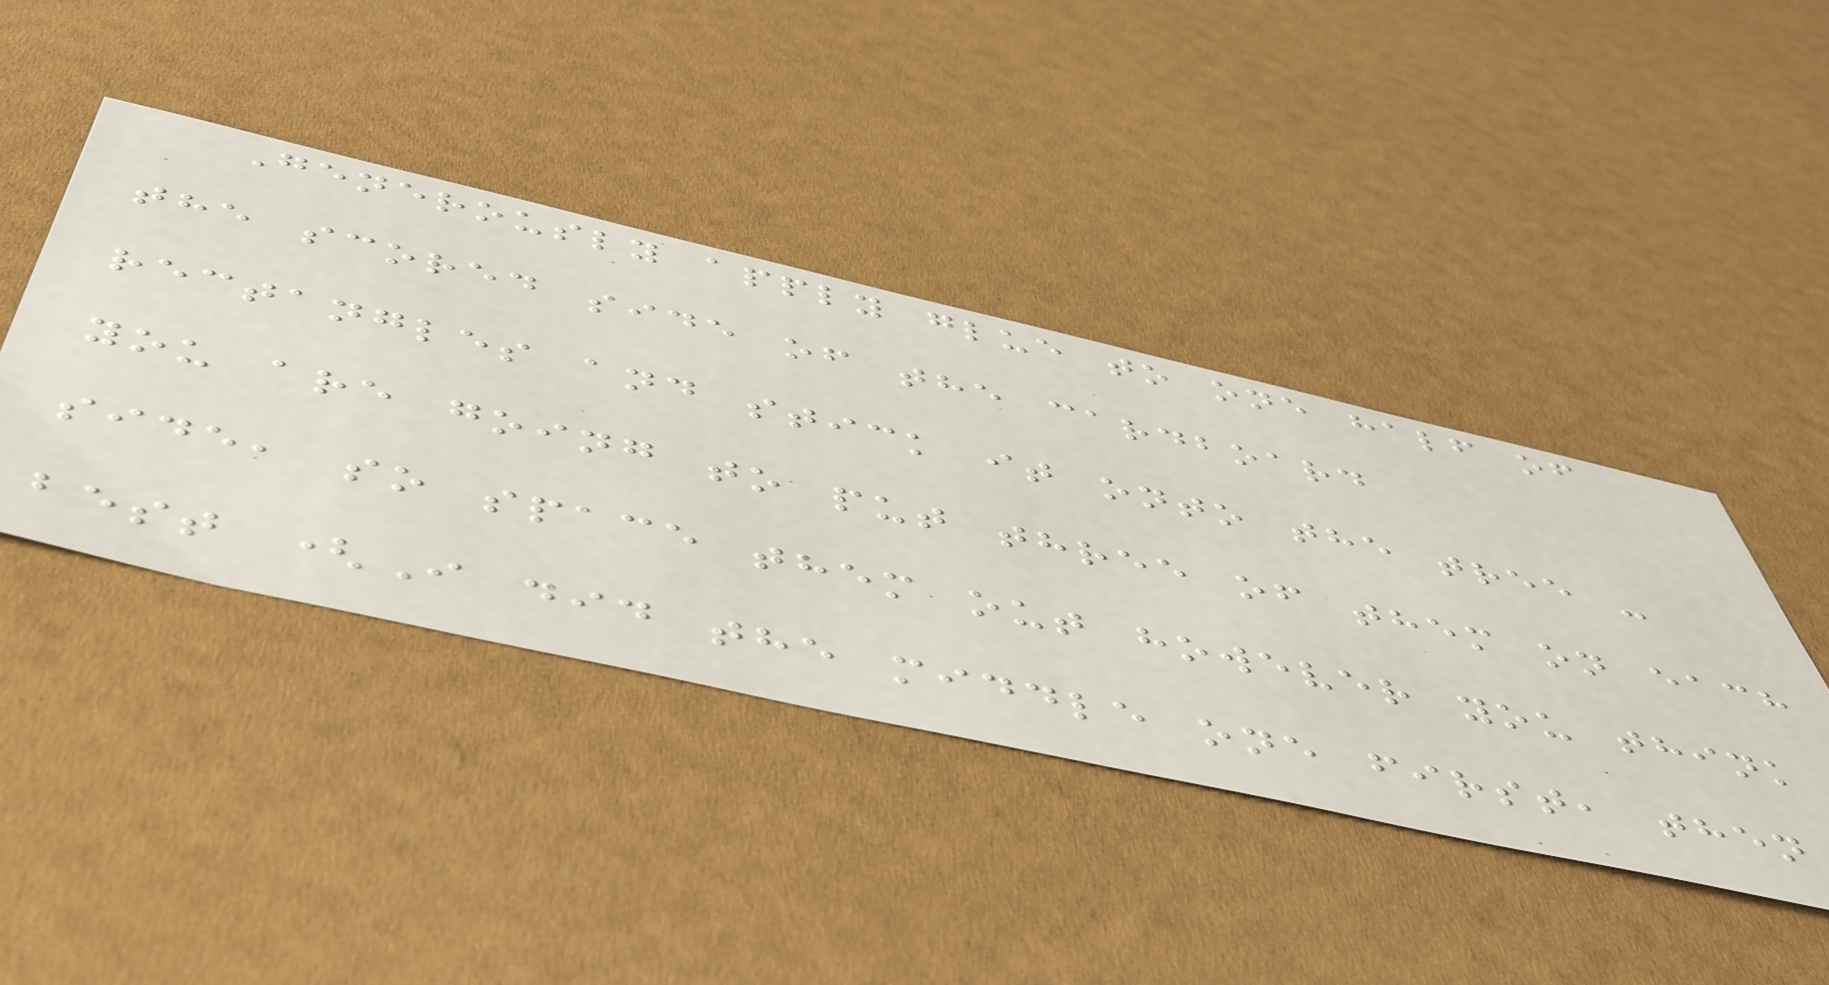Generously apply glue to one half of
the scored side of the cardboard
rectangles and stick it onto the tree -
you are going to put three of them on each
side, so space them out however you think
best (I did the middle one first, then
